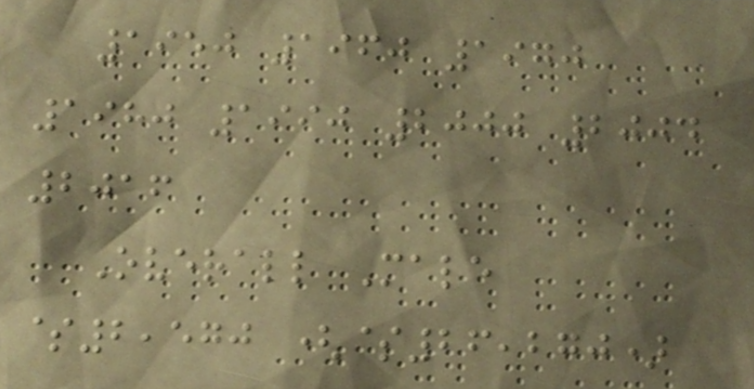1950 1960 1970
1980 1990 2000 2004
2016
Overall Male
$2,570 ($26,270)
